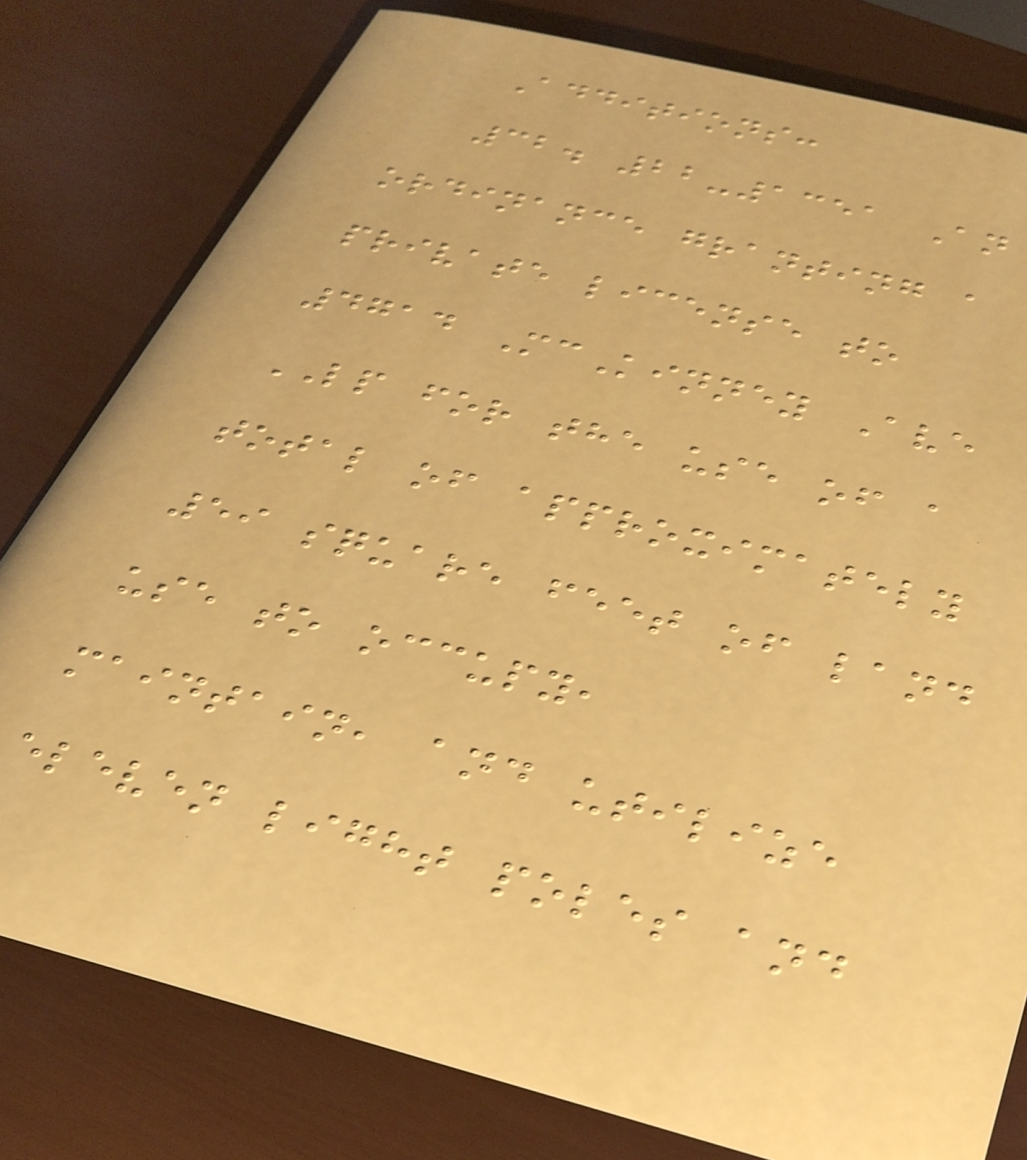Additions:
32. 22-1351 An
ordinance granting a
private license to
4714 McKinney Ave
LP for the use of a
total of approximately
59 square feet of land
use to occupy,
maintain, and utilize
eleven light poles and
